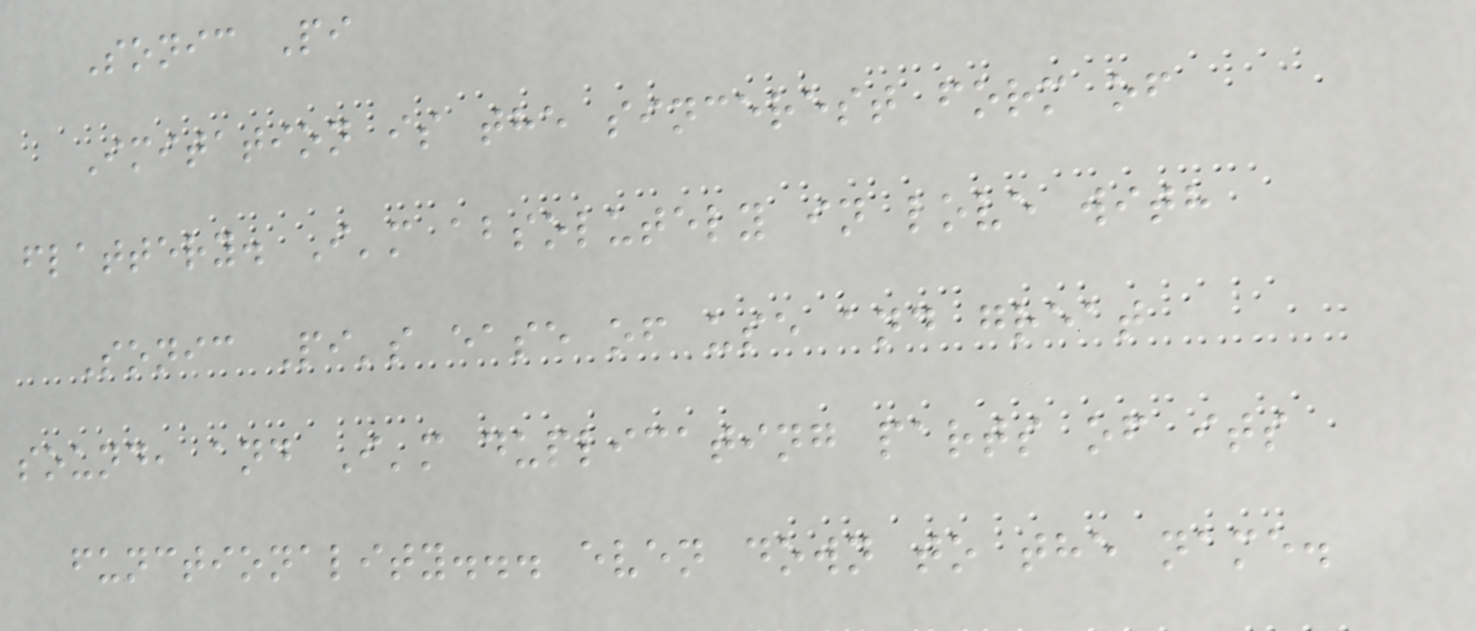Sonic Pi
Imitation is the sincerest form of
flattery. I'm absolutely in love with
Sonic Pi's ease of use and great
sound, and I'm duplicating parts of its
functionality... even down to the name.
